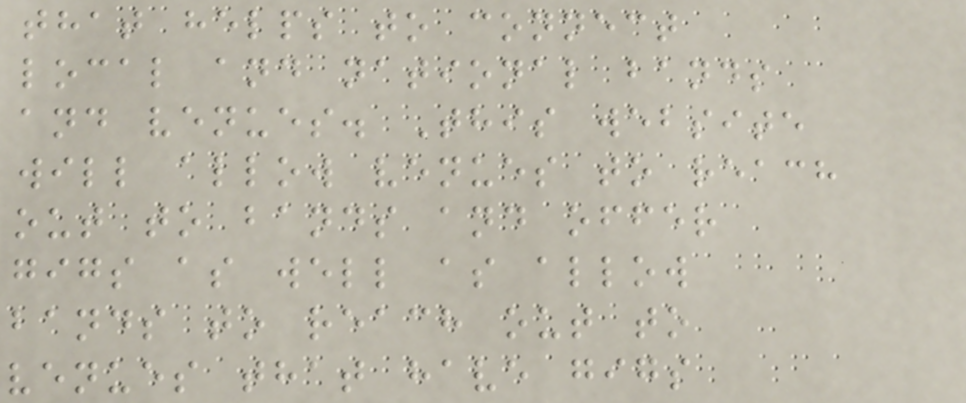that helps to connect
local and national bands
and venues. This website
will allow venues to reach
out to bands and offer
gigs as well as allow
bands to reach out to
venues that have gigs
